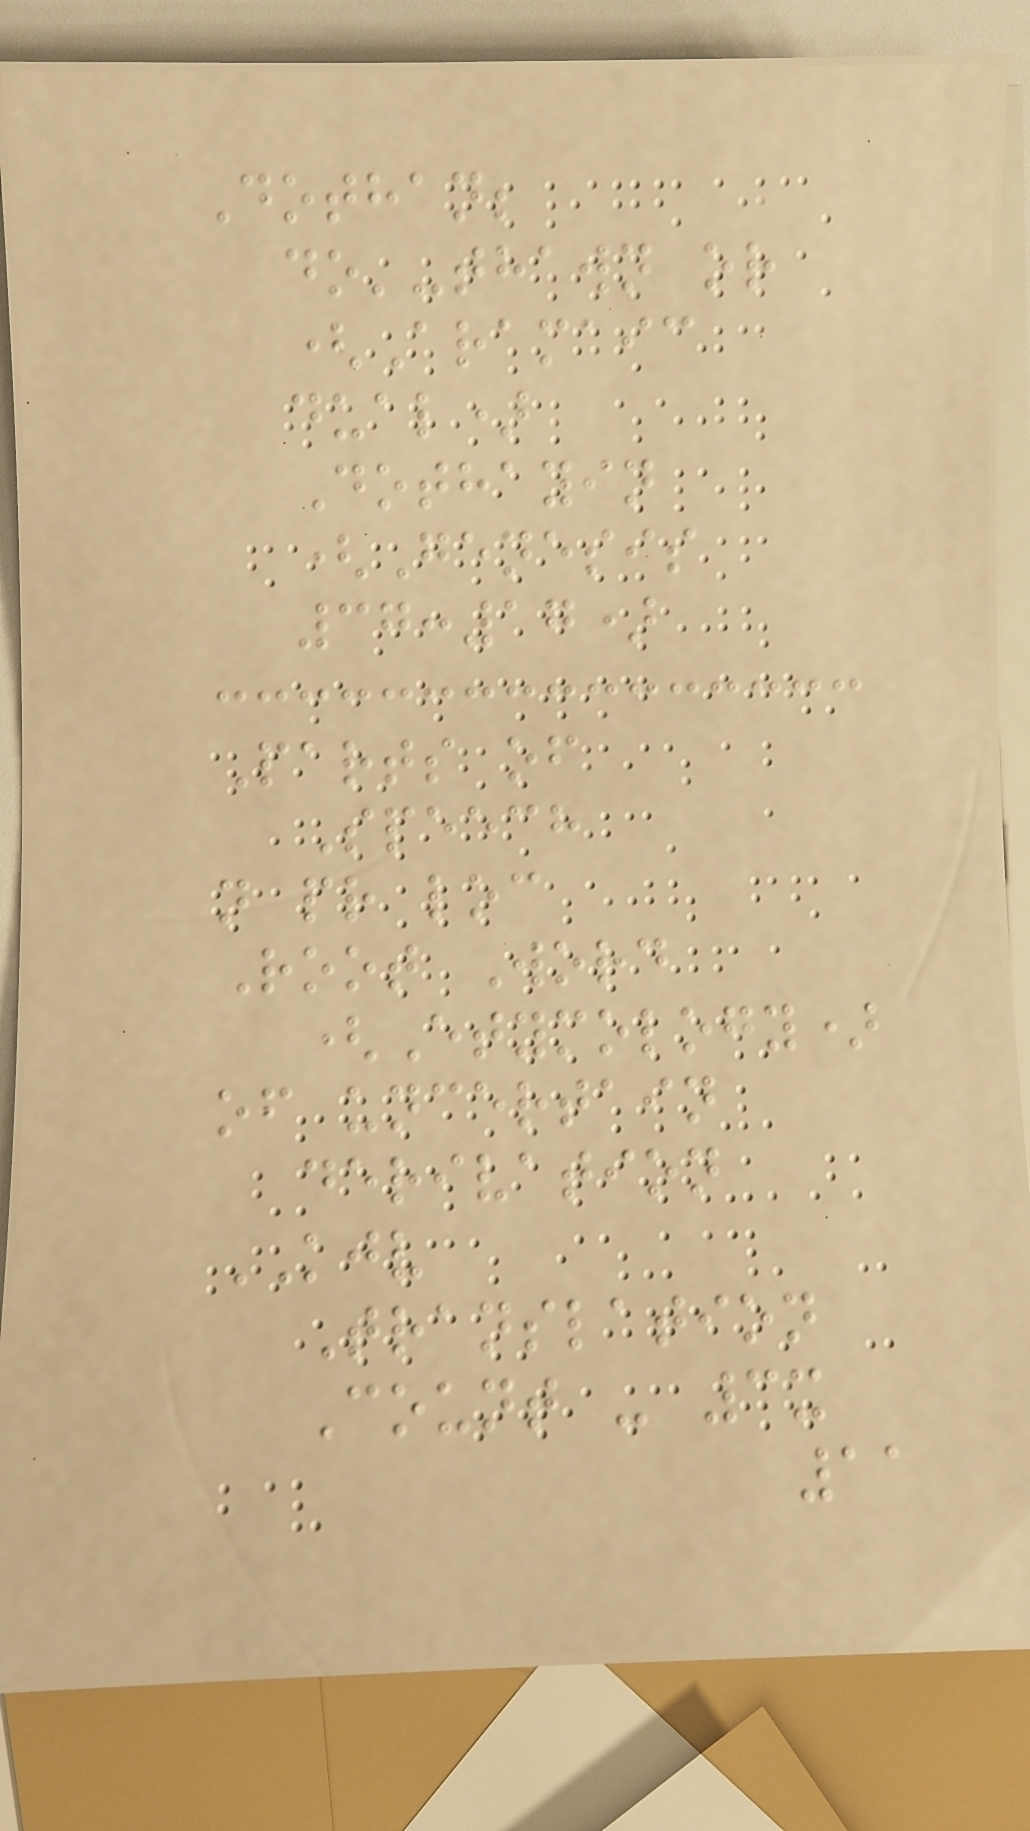Dothan;
do'-thawn or
(Aramaic
dual)
Dothayin
(Genesis
37:17)
Parts of
Speech
n pr loc
Root Word
(Etymology)
of uncertain
derivation
KJV
Translation
Count - 3x
11
